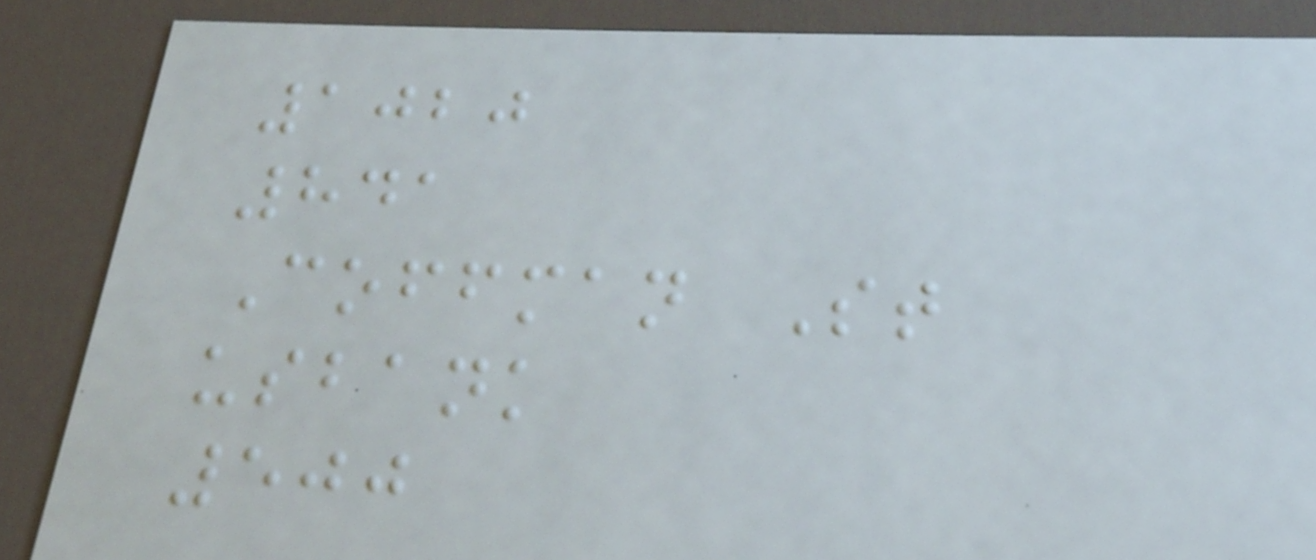1020
841
Coffman St
usbank
500
